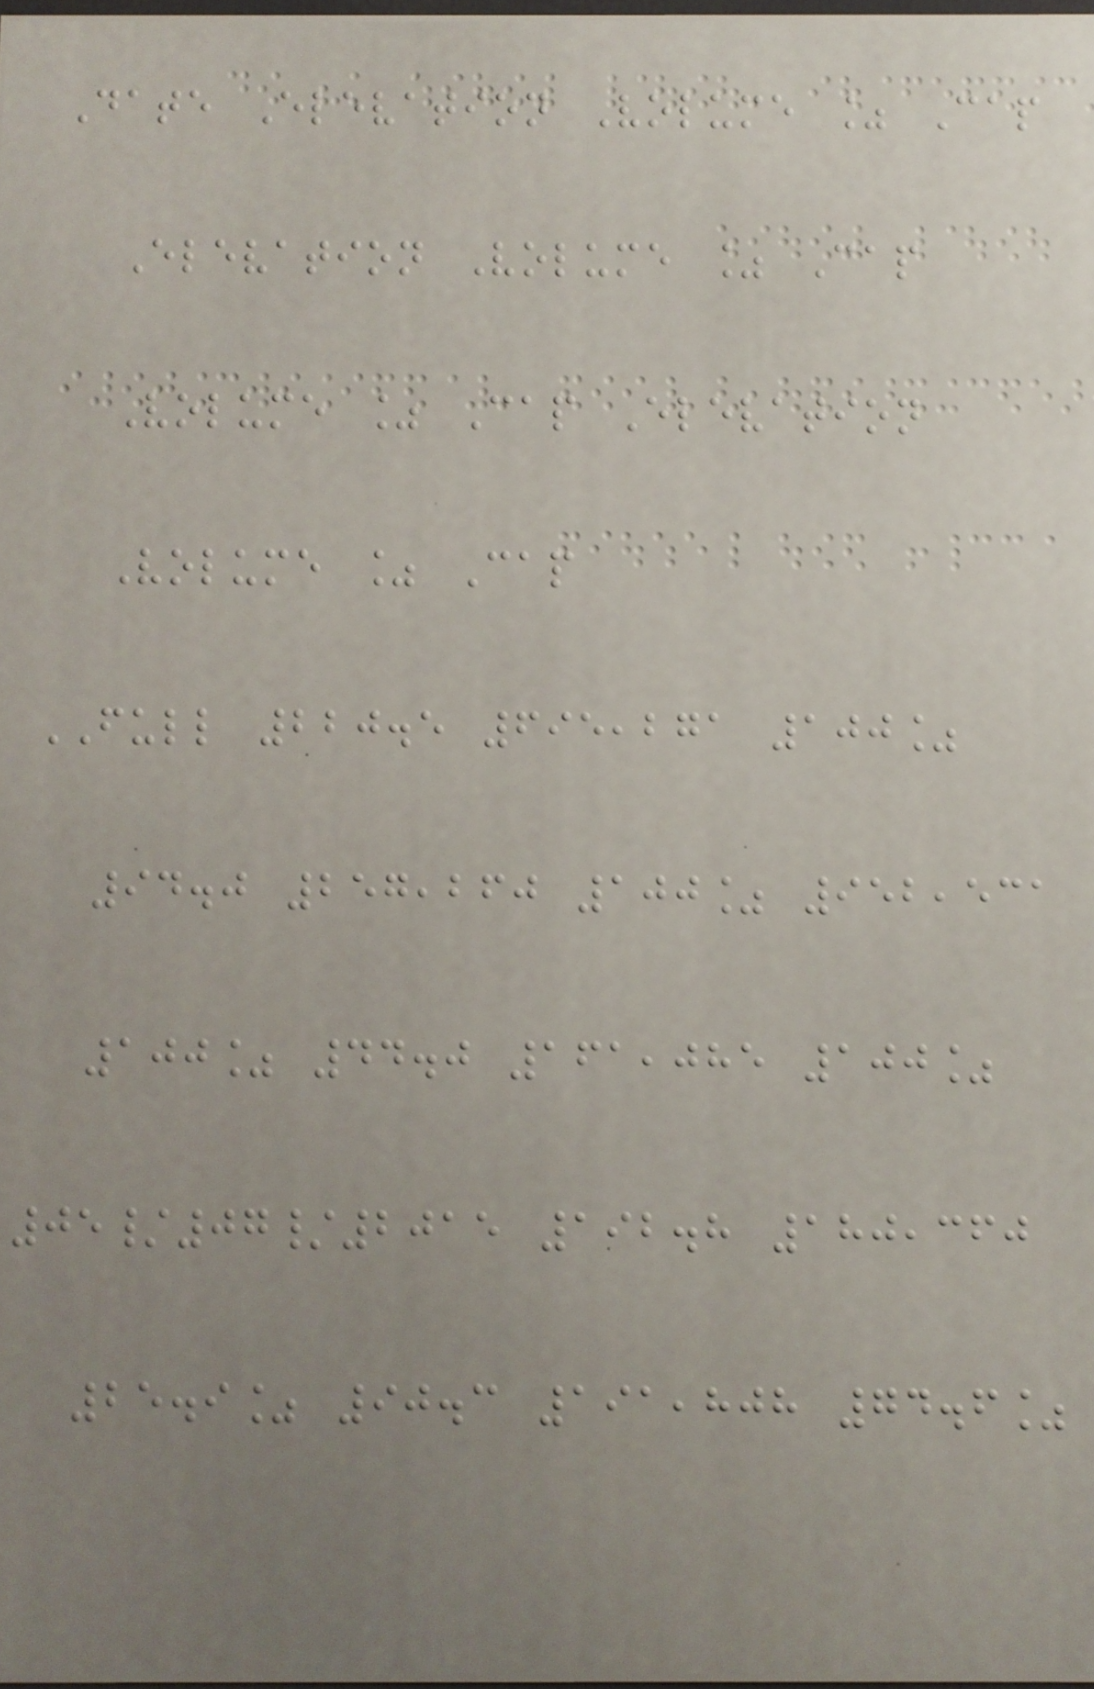Date Elevation Volume % Cap
Elevation Volume % Cap
Volume % Cap Elevation
Volume % Cap
FULL 220.5 695,271 100%
94.0 257,260 100% 952,531
100% 44.0 161,085 100%
05/07/2015 192.8 180,360
25.9% 90.3 191,808 74.6%
